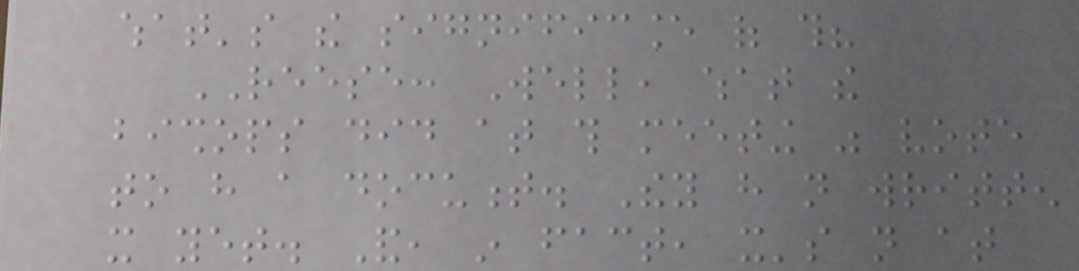what's the significance of this?
REESE: Well, what the
bishops did at this meeting was vote
to have a document. They have not written
it yet. And, in fact, it's not at
